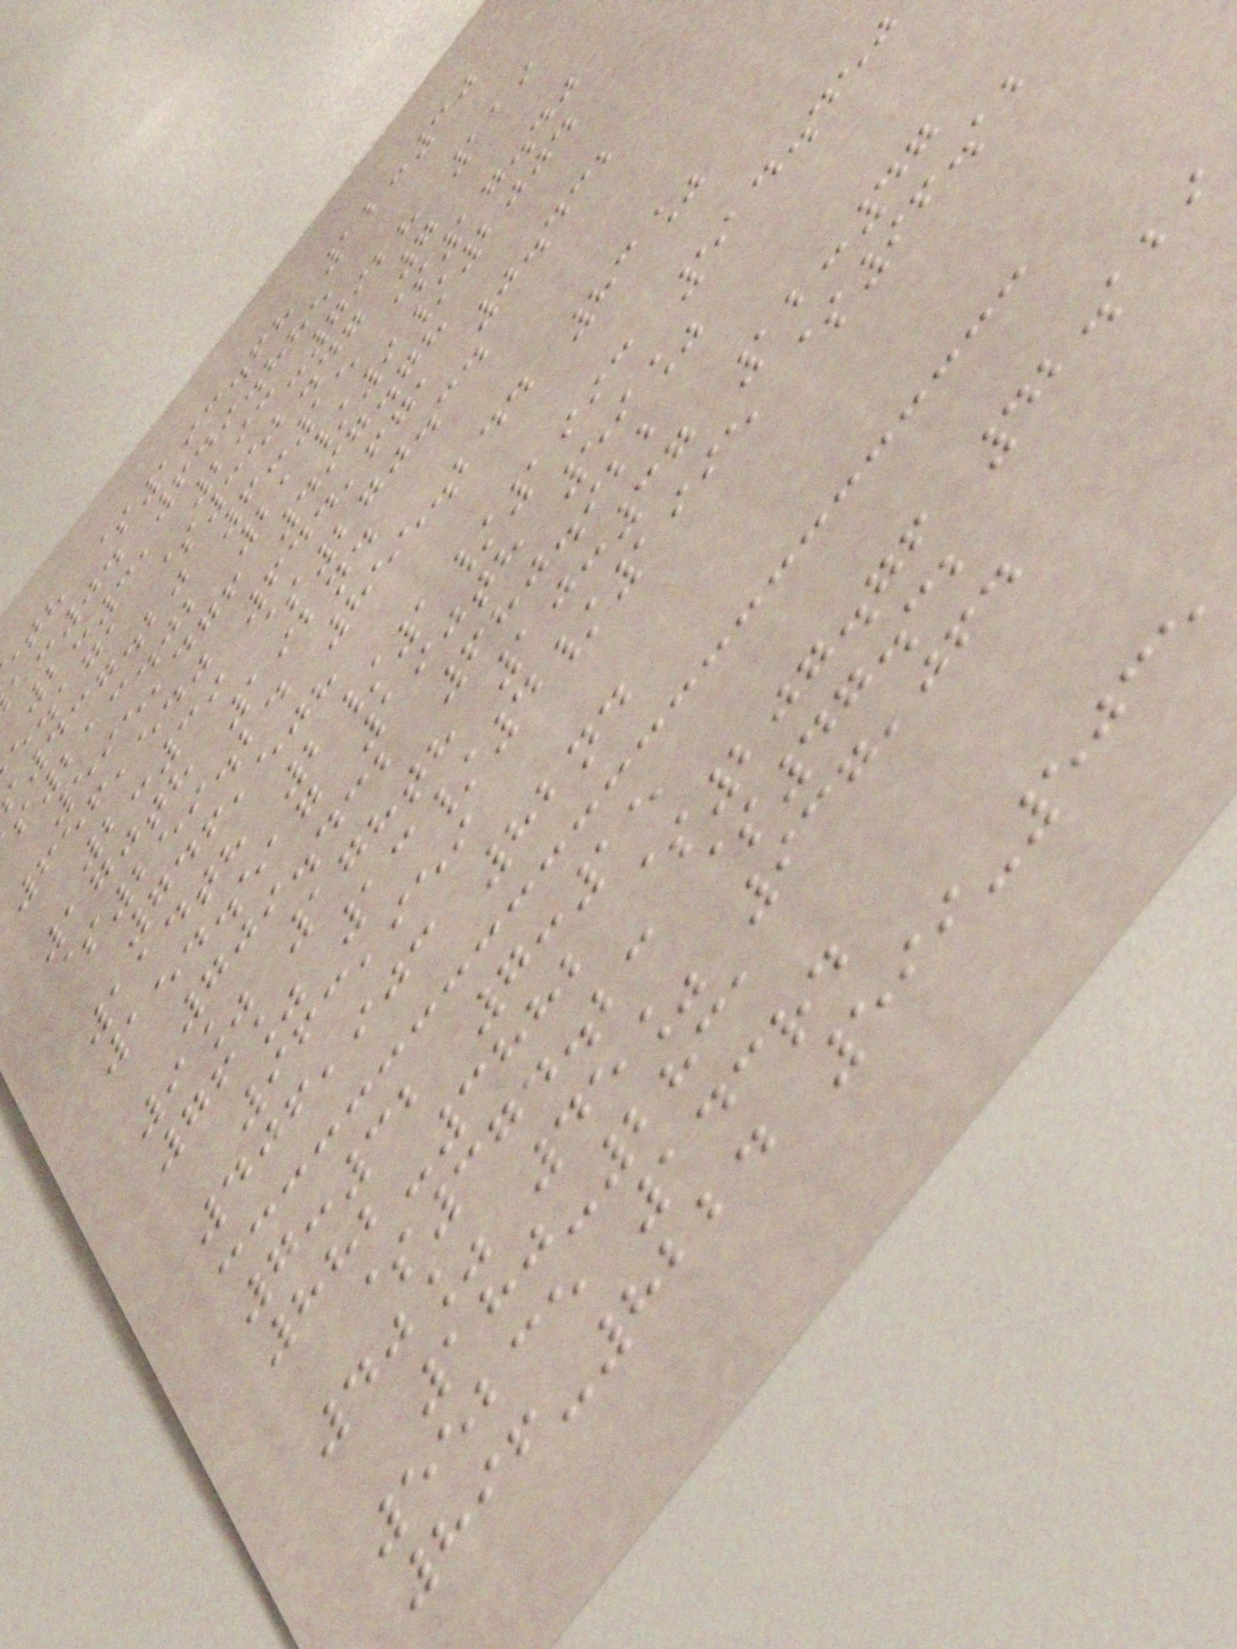th $193.68 12:30
:04 649.885
2:31 293-7928 119
e.aga $352.47 7
437.20 6:15 $17.40
213.02 21/9/2004
595,476 497.78
656,540 644,671 0.432
2:39 $270.34
170th 192nd
$259.24 855.244 83%
746,508
114th 2/1/1993 514.450
154.517 190th 59%
709.432 680.922
9% 178th 10:37 12:47
76% 13/4/1995 $96.12
963,959
406,903 82nd
7:32 7:15
882-3882 $207.76 42.129
$374.23 $47.32
40% 45% 937,064
180-2831
55235 143rd
896-8224 599-5035
